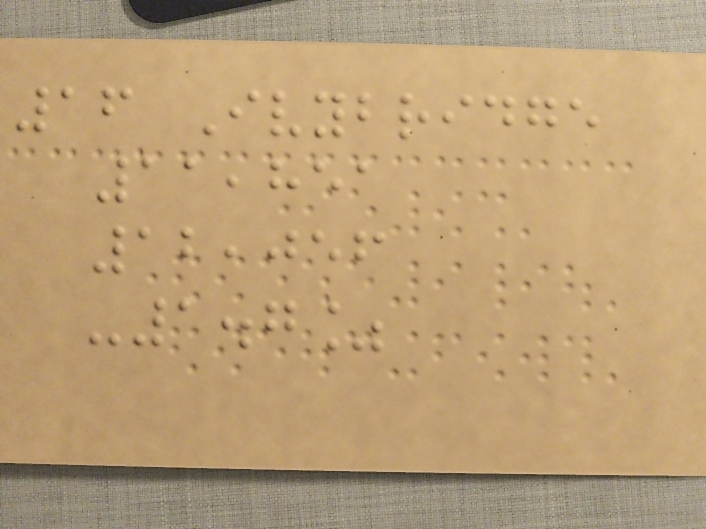16 Ivybridge
11,851
12,056
-1.7%
